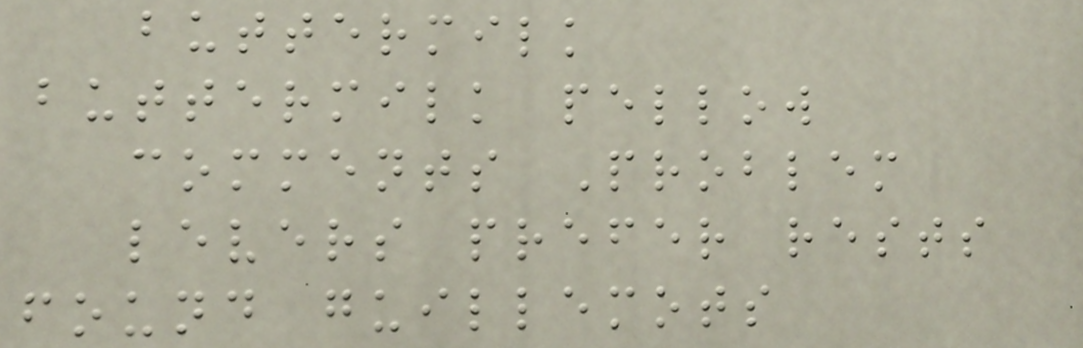buttermilk
buttermilk pellow
comments Problem
levers prefer rests
found guillemots
